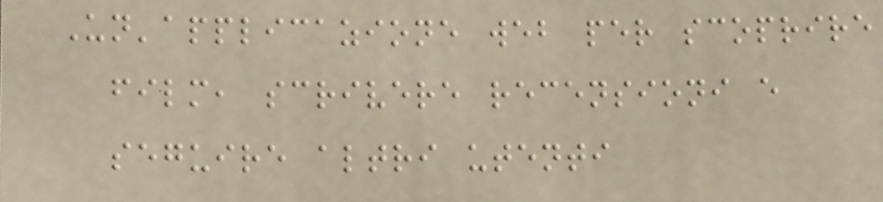Un'applicazione web per scoprire
film, scrivere recensioni e
seguire altri utenti
